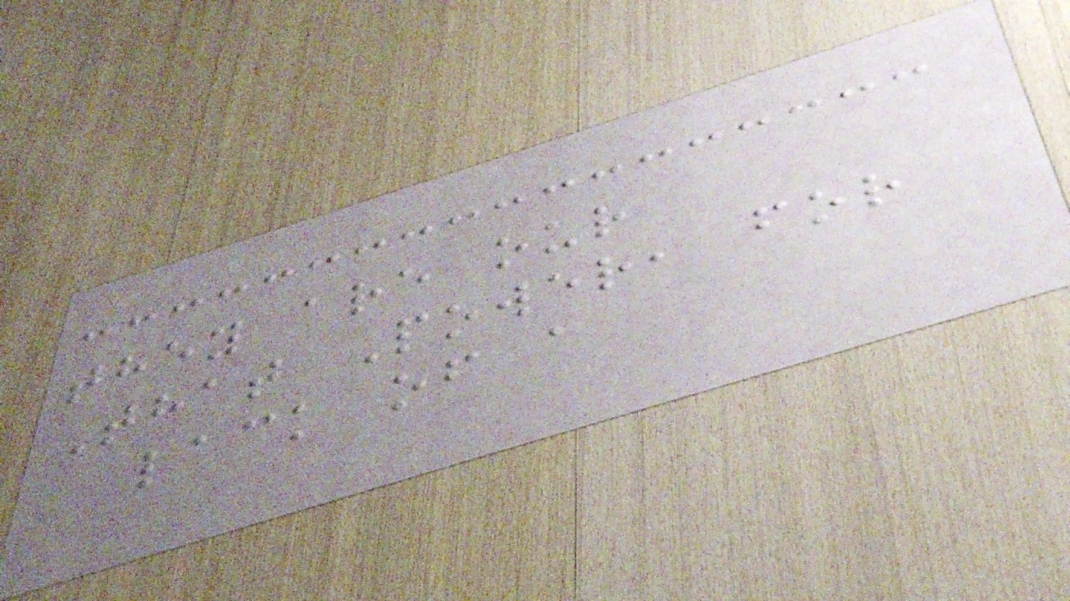they are our
That Power, for
lack of a
